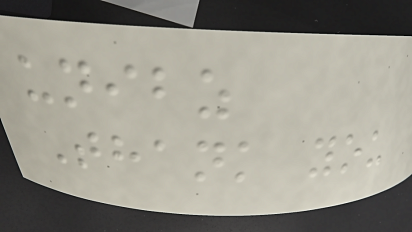unibz
Thank you
